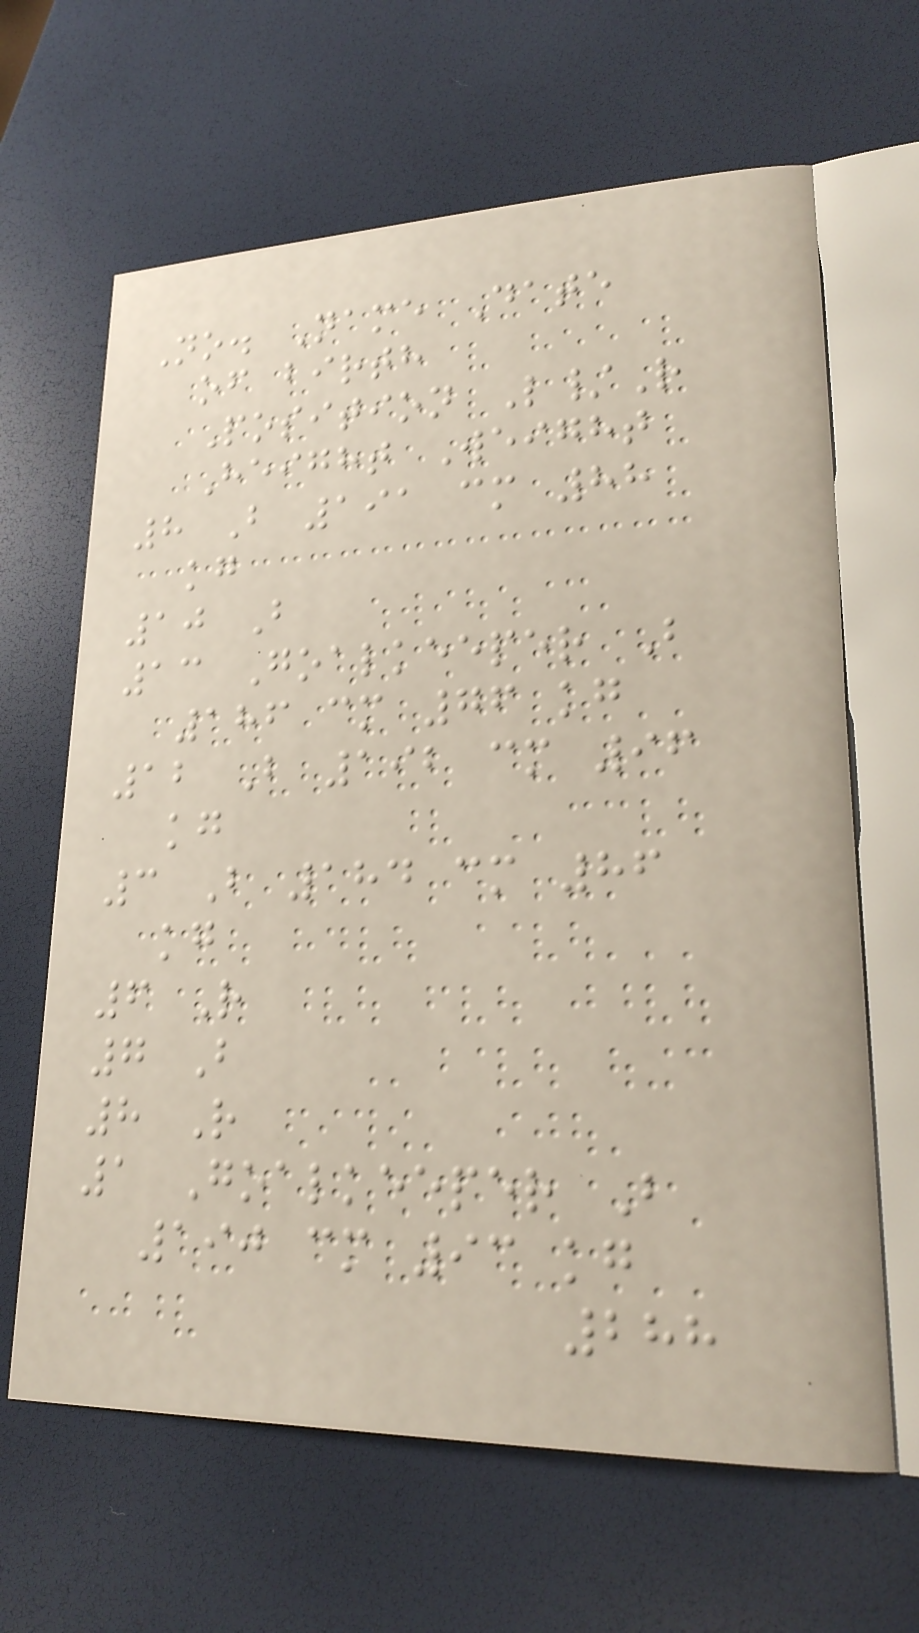No. Name Date
of birth
Position L/R
Height Weight
8 B 191 cm 88
kg
10 B
13 Goalkeeper B
186 cm 76 kg
12 B 192 cm 96
kg
3 B 184 cm 86
kg
6 R
7 B
8 R
1 Goalkeeper B
190 cm 93 kg
288
